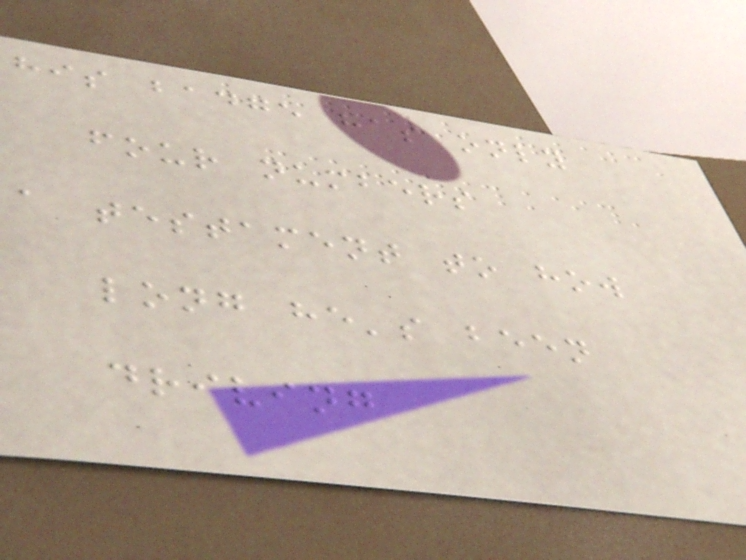his badge has only
four numbers
a testament to how
long he's been
driving
